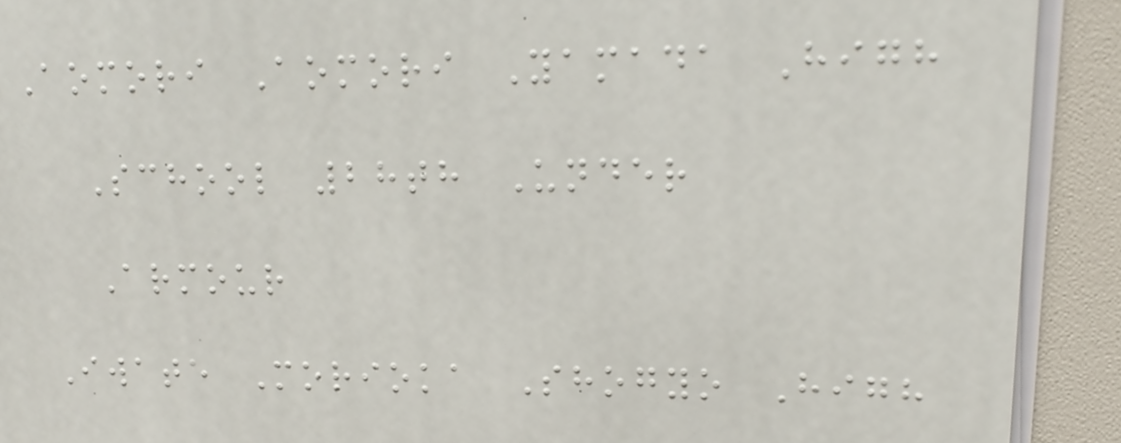Aomori Aomori Yamada High
School 28th Under
Armour
Iwate Morioka Shogyo High
